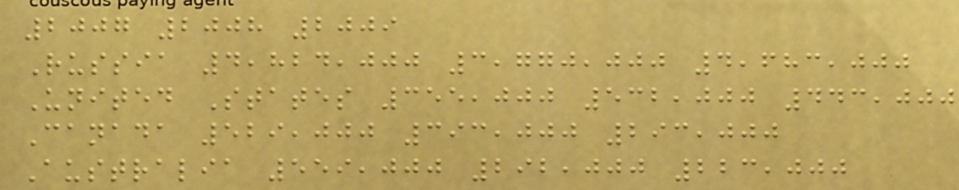2007 2008 2009
Russia 4,824,000 3,770,000 4,683,000
United States 355,000 532,000 443,000
Canada 529,000 393,000 293,000
Australia 559,000 292,000 223,000
